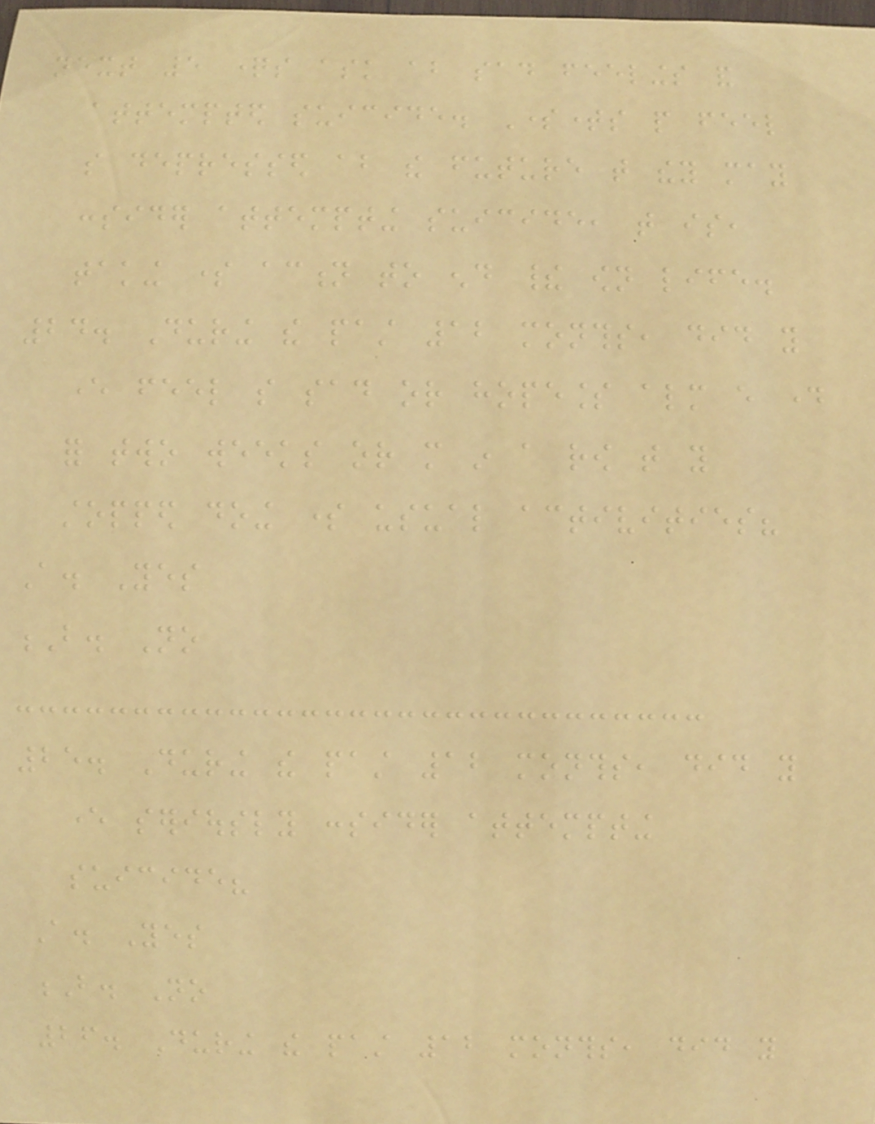next 5 questions ask about sad feelings and
attempted suicide. Sometimes people feel
so depressed about the future that they may
consider attempting suicide, that is,
taking some action to end their own life.
24. During the past 12 months, did you
ever feel so sad or hopeless almost every day
for two weeks or more in a row that you
stopped doing some usual activities?
A. Yes
B. No
25. During the past 12 months, did you
ever seriously consider attempting
suicide?
A. Yes
B. No
26. During the past 12 months, did you
